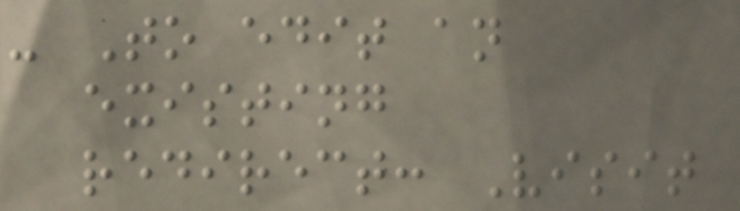- To edit an
existing
redirect: Visit
